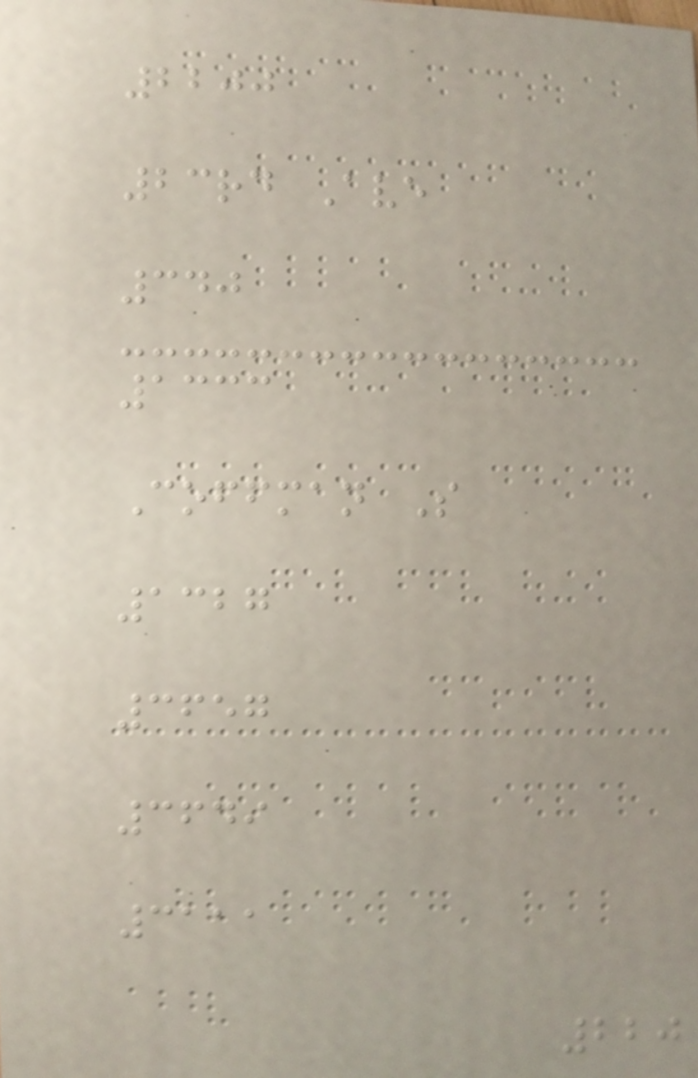2200
23rd Ave
340
1333
Coffman S
1327
3657
3649
3111
220
